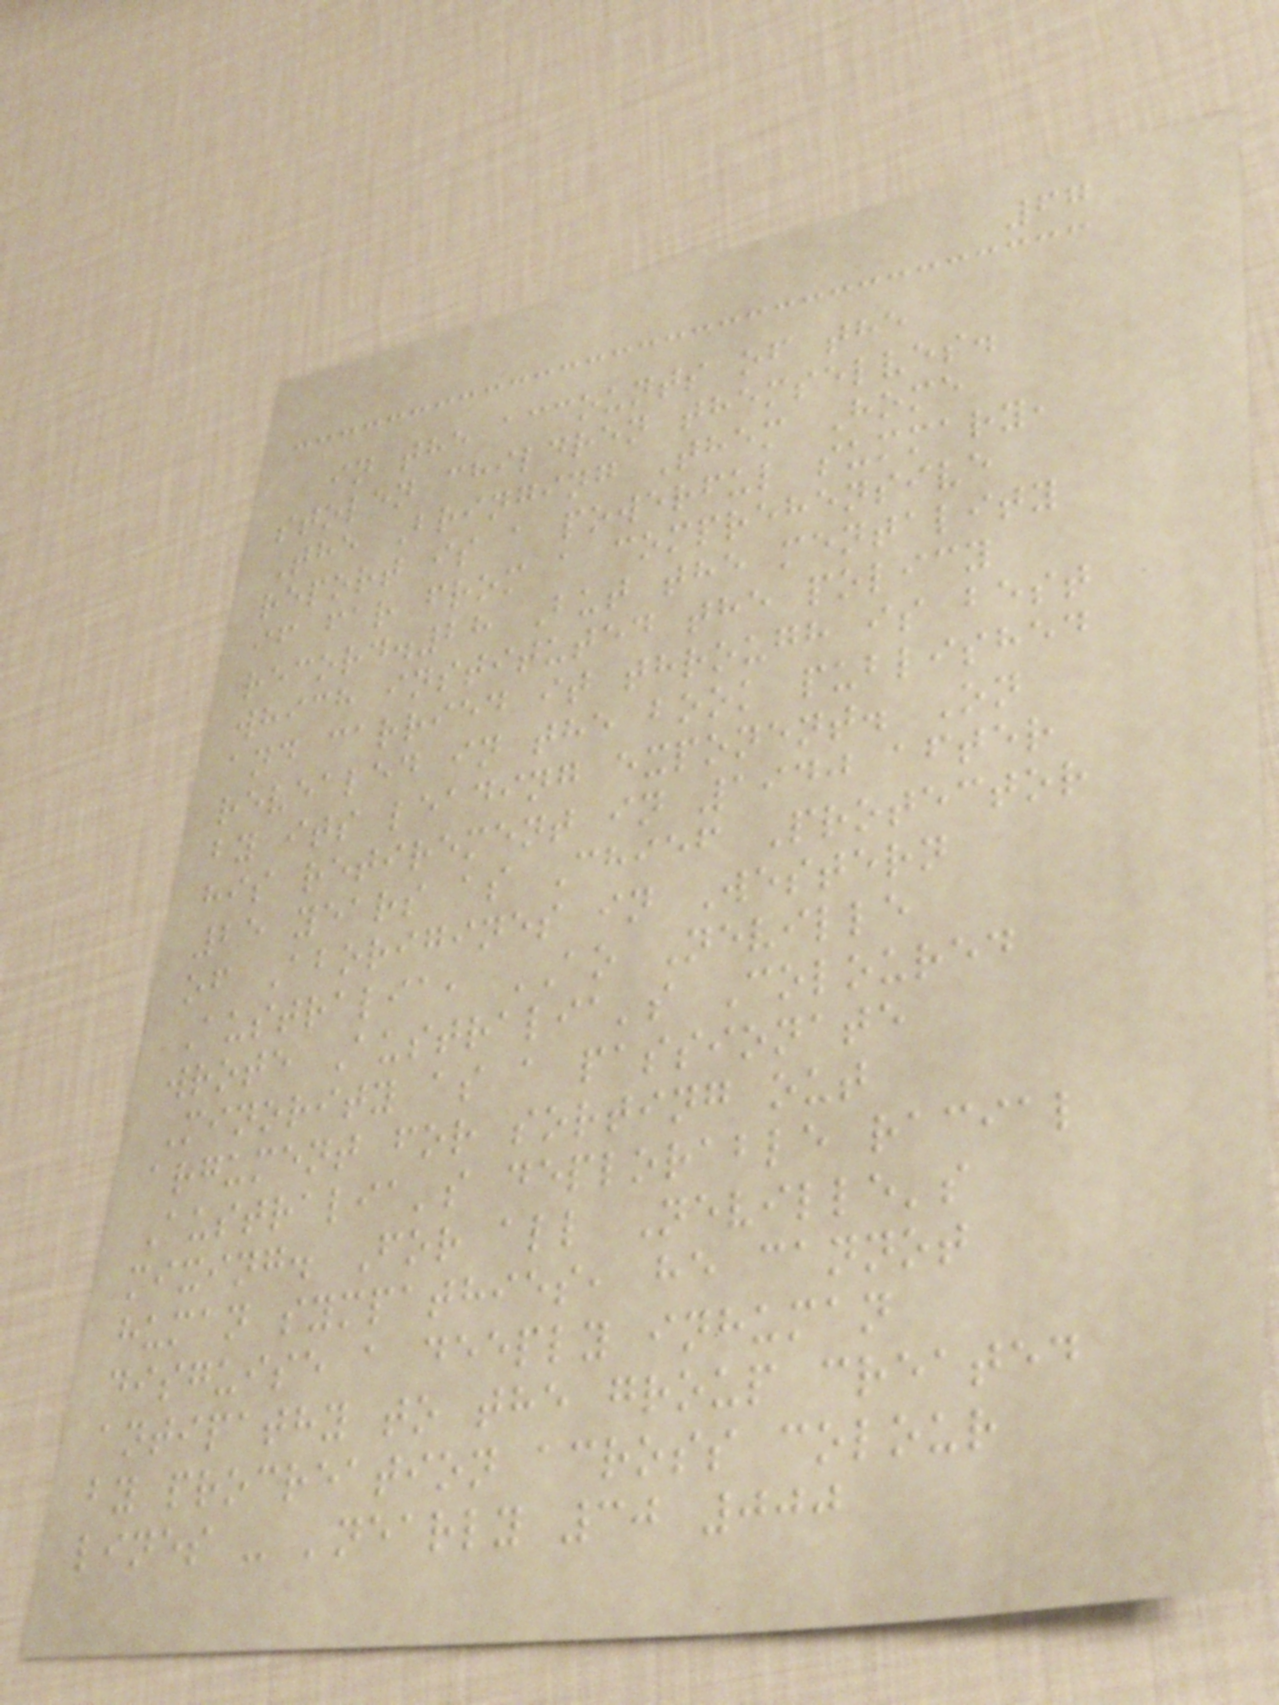67
in the accounts of the
stolen children themselves.
The Bringing Them Home
report is a powerful summary,
if far from a comprehensive
record.28 But the mentality
which instituted the policy
and carried it through is best
revealed in the book published
by its leading exponent. On
his retirement in 1940 after
25 years as Chief Protector
of Aborigines in Western
Australia, AO Neville
wrote Australia's Coloured
Minority as a passionate
argument for sorting out
Australia's deplorable racial
mixing. For all Neville's
human sympathies, he cannot
disguise a deeply inhuman
antipathy to the group created
by procreation across colour
lines - 'nearly 30 000
